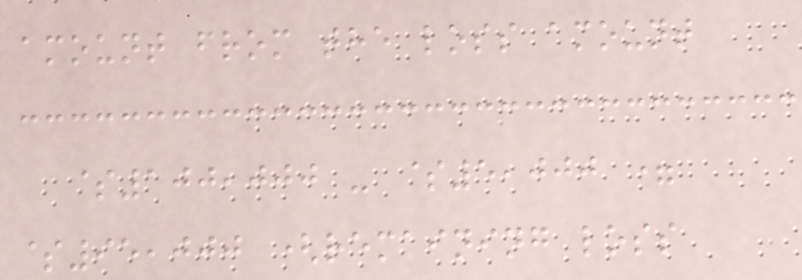amount from the loss amount
$100,000 - $5,000 =
$95,000 (remaining loss
